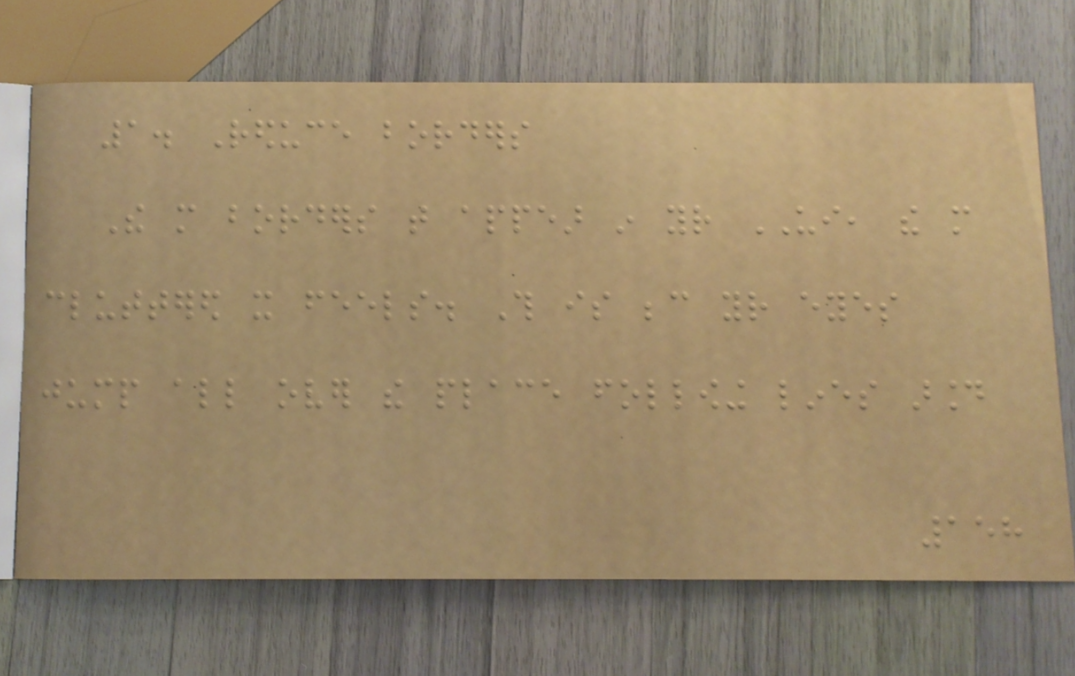1. Reduce borders
The more borders that appear in your UI, the more
cluttered it feels. This is because your eyes
jump all over the place following lines around
158
